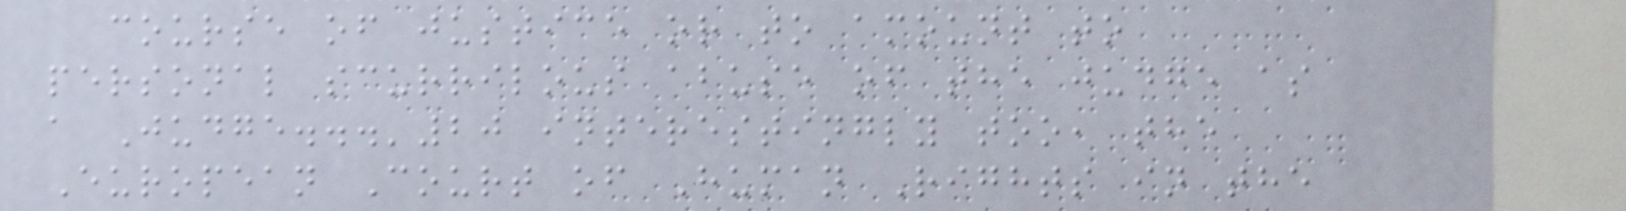course of justice or to amount to
personal scurrilous abuse of the judge as
a Judge...'20 interestingly too, the
European Court of Human Rights in the
